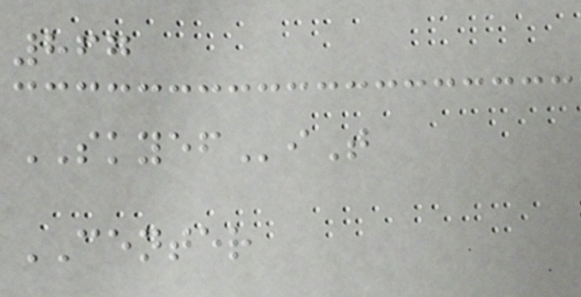867
SKYEFiT
CENTER
